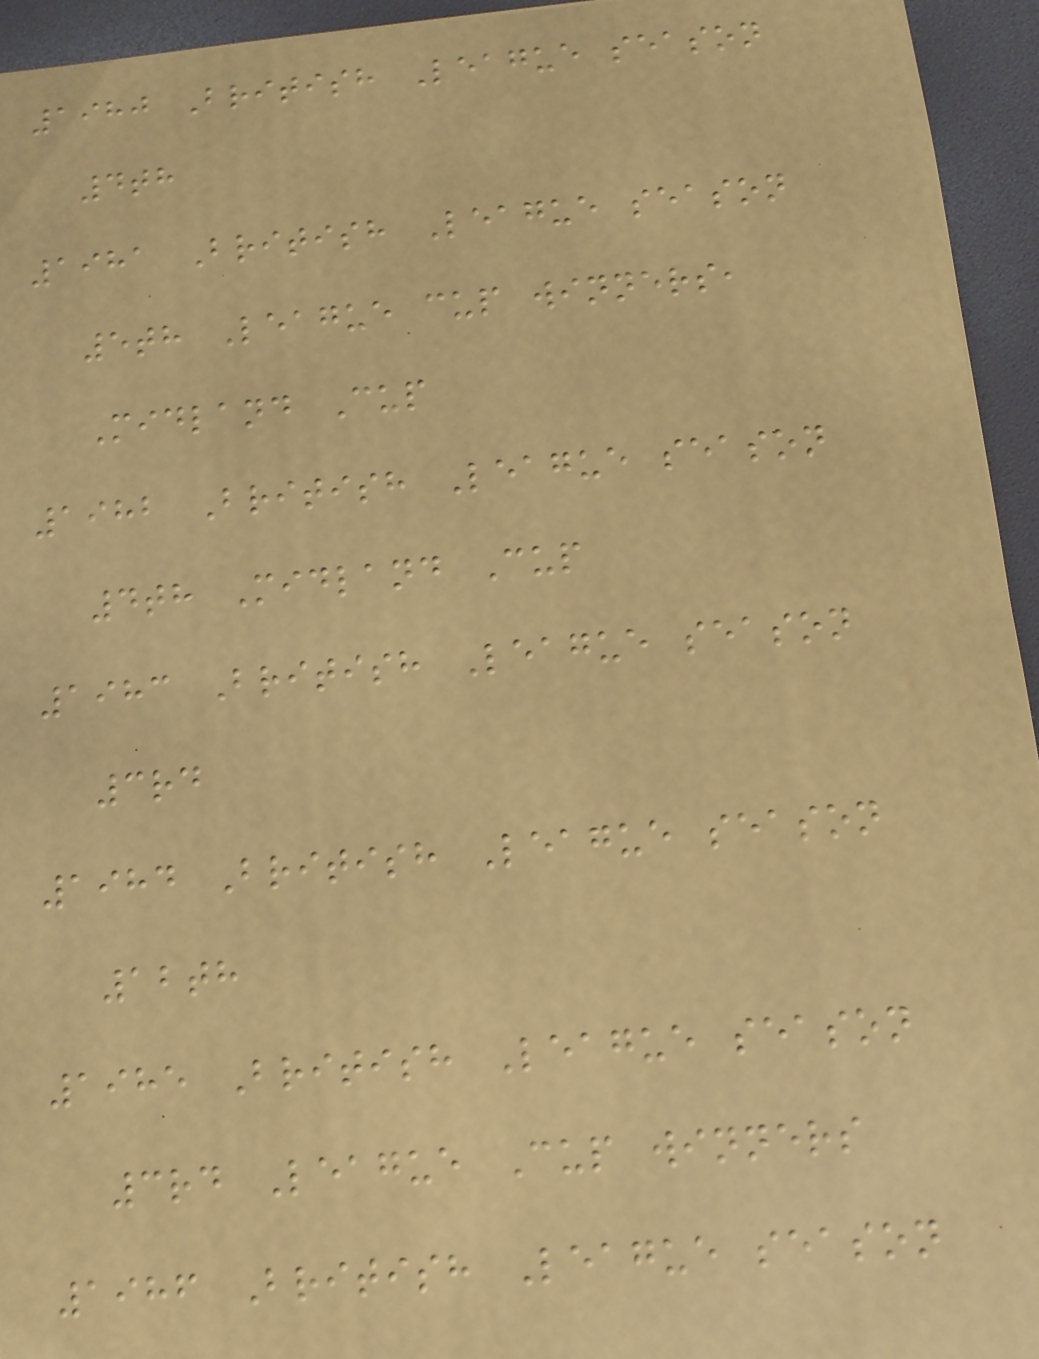1980 British League season
4th
1981 British League season
5th League cup winners,
Midland Cup
1982 British League season
4th Midland Cup
1983 British League season
3rd
1984 British League season
12th
1985 British League season
3rd League Cup winners
1986 British League season
